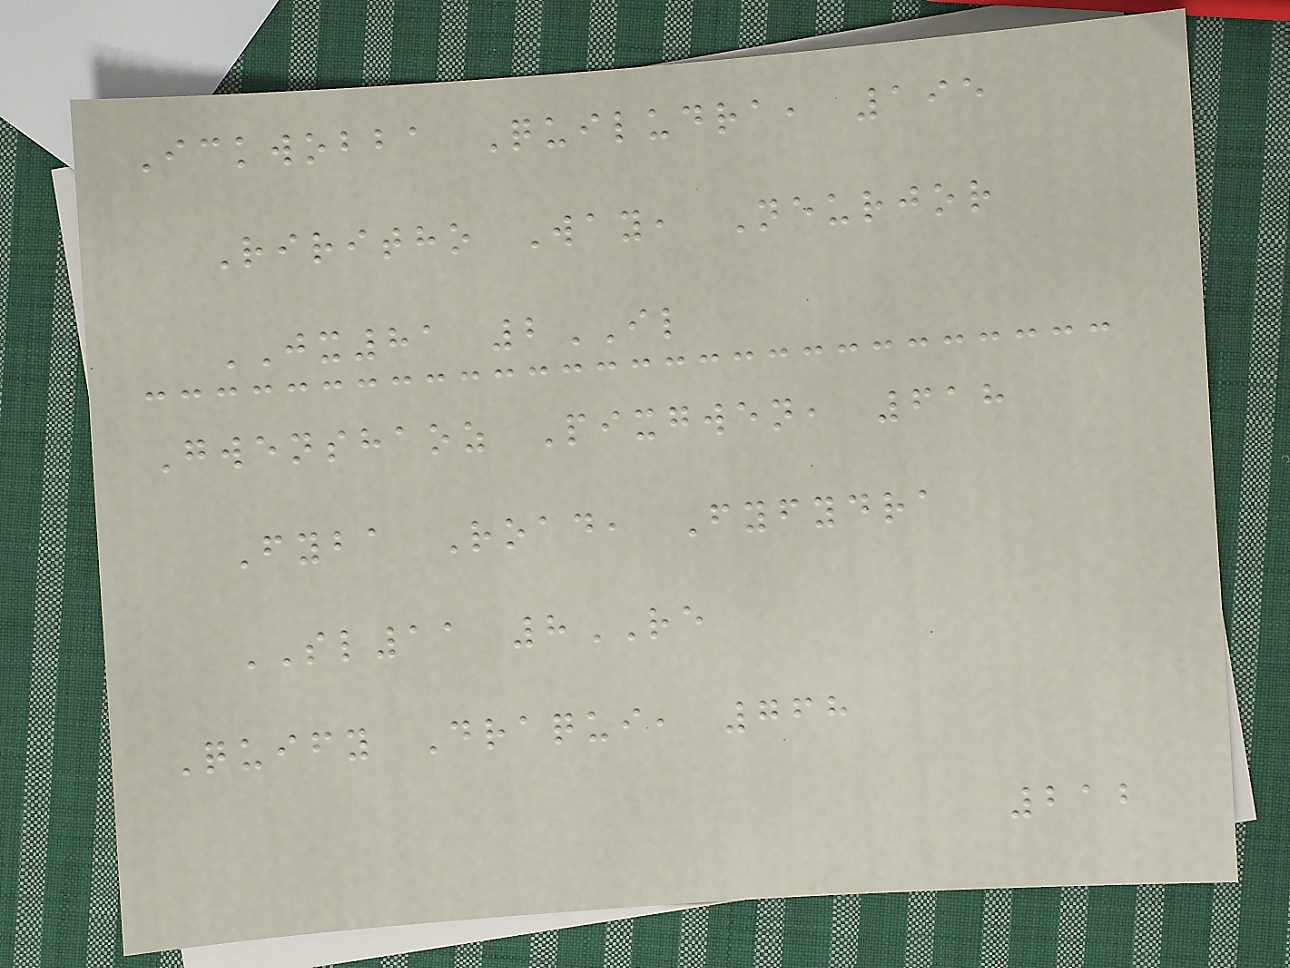Ickwobba Quiludra, 195
Riritho Way, Neurjor
JX81 2IL
Gwenshaoz Pixgwen, 618
Fyba Road, Fyfydra
SL11 8RE
Quify Draqui, 768
212
